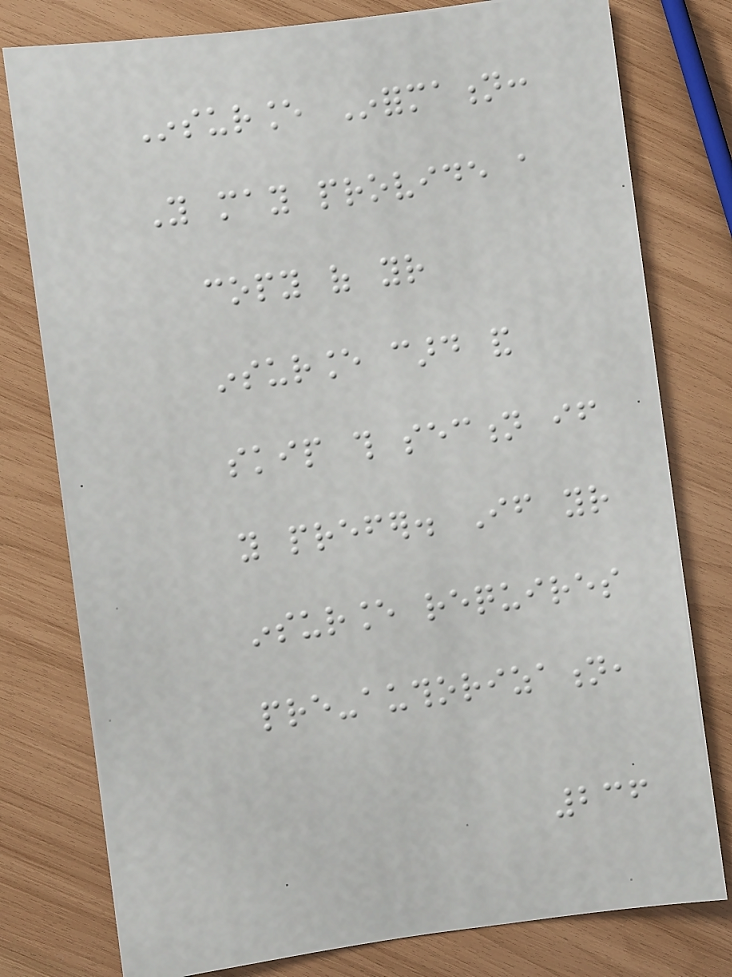Insurance Information:
You may provide a
copy of your
insurance card and
skip this section if
you prefer. If your
insurance requires
pre-authorization,
236
